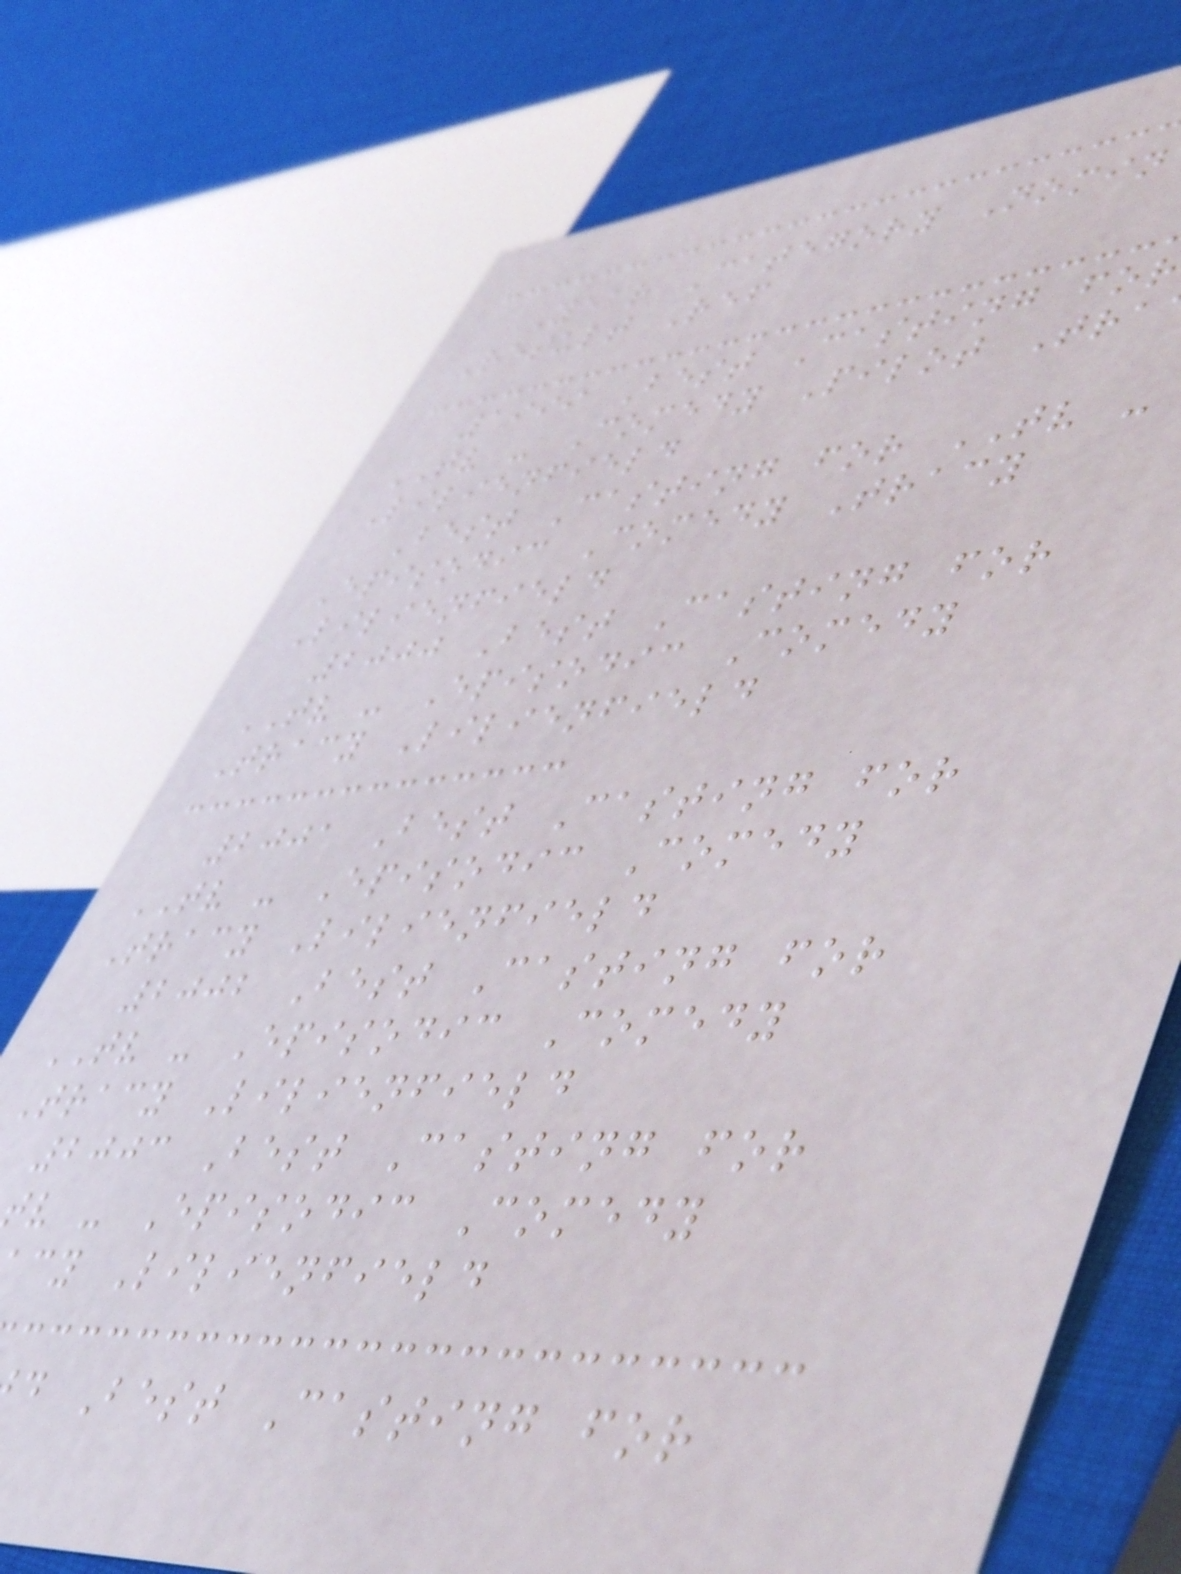Year Category Nomin
Result Ref
1999 Best Casting for
TV - Comedy Pilot Tra
Lilienfield
Best Casting for TV -
Episodic Comedy Tracy
Lilienfield
2000 Best Casting for
TV - Episodic Comedy
Tracy Lilienfield
2001 Best Casting for
TV - Episodic Comedy
Tracy Lilienfield
2002 Best Casting for
TV - Episodic Comedy
Tracy Lilienfield
2003 Best Casting for
v - Episodic Comedy
cy Lilienfield
d Best Casting for
